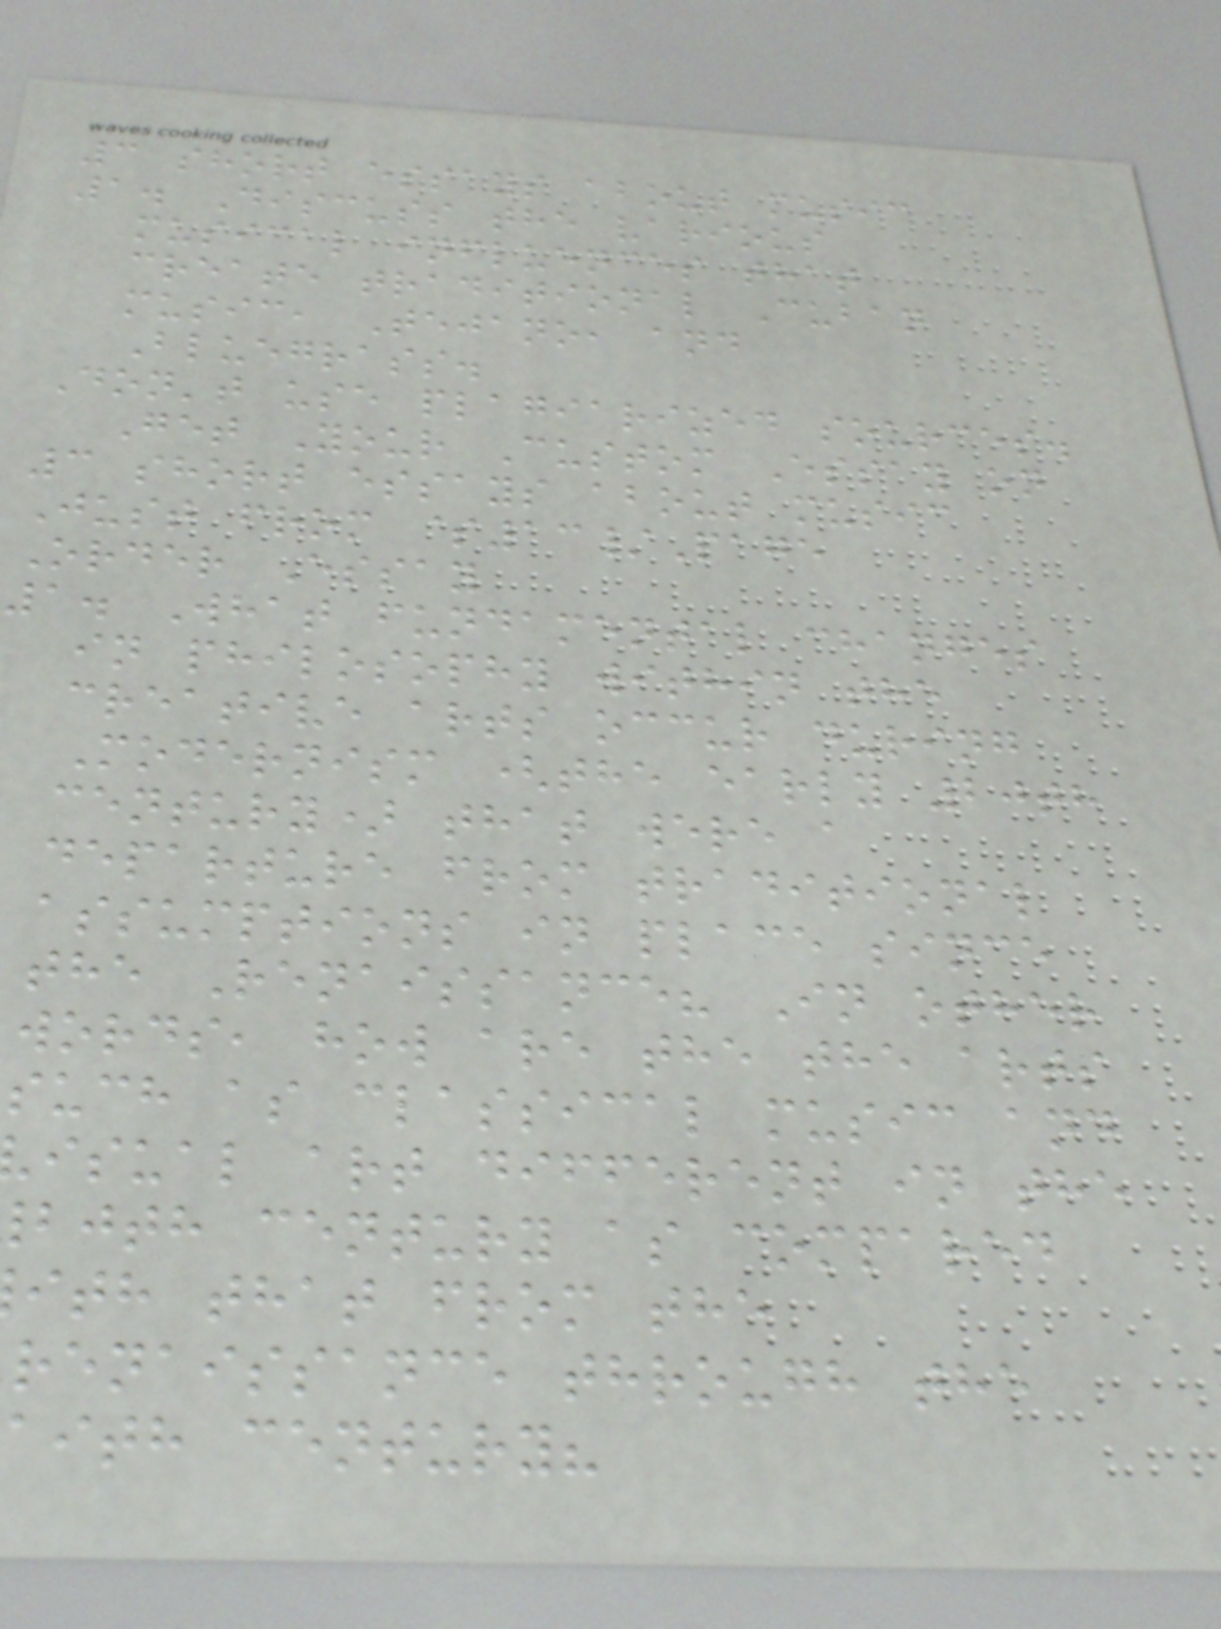3 short essays about music
1. Discuss the various
musical influences that
create traditional Cuban
music, Tejano, and
Bluegrass.
Don't use plagiarized sources.
Get Your Custom Essay on
3 short essays about music
Just from $13/Page
Order Essay
1. What fundamental changes
in philosophy within the
creative arts occur during
Modernism (the early 20th
century) that were a
departure from traditional
assumptions in place since
the Renaissance? In other
words, how are the the arts
such as classical music and
isual art different in the
bjth century as compared
ith that from the
renaissance through the
aith century?
